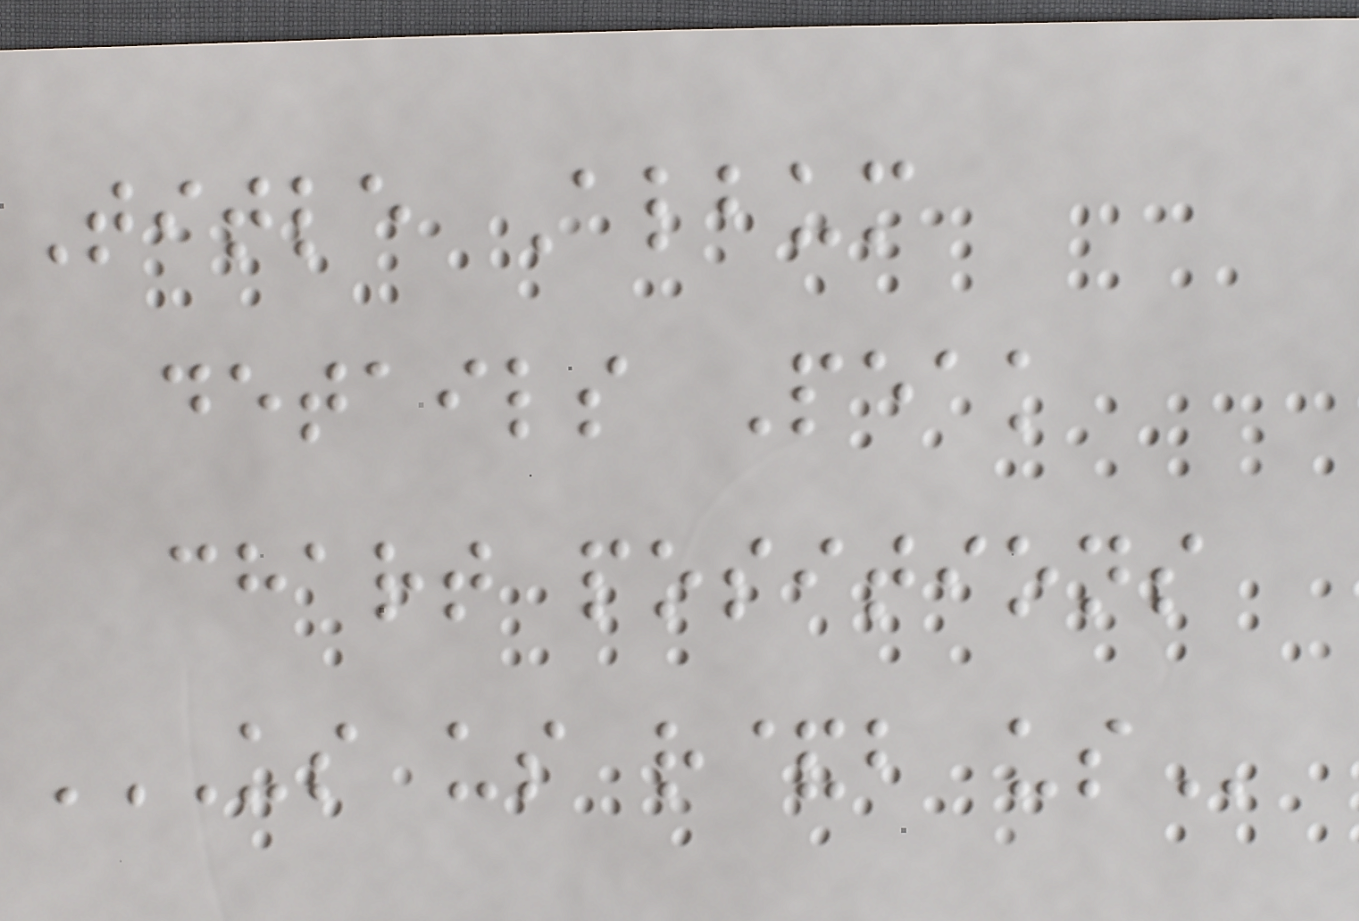Title Album
details Peak
chart positions
US US R&B US
